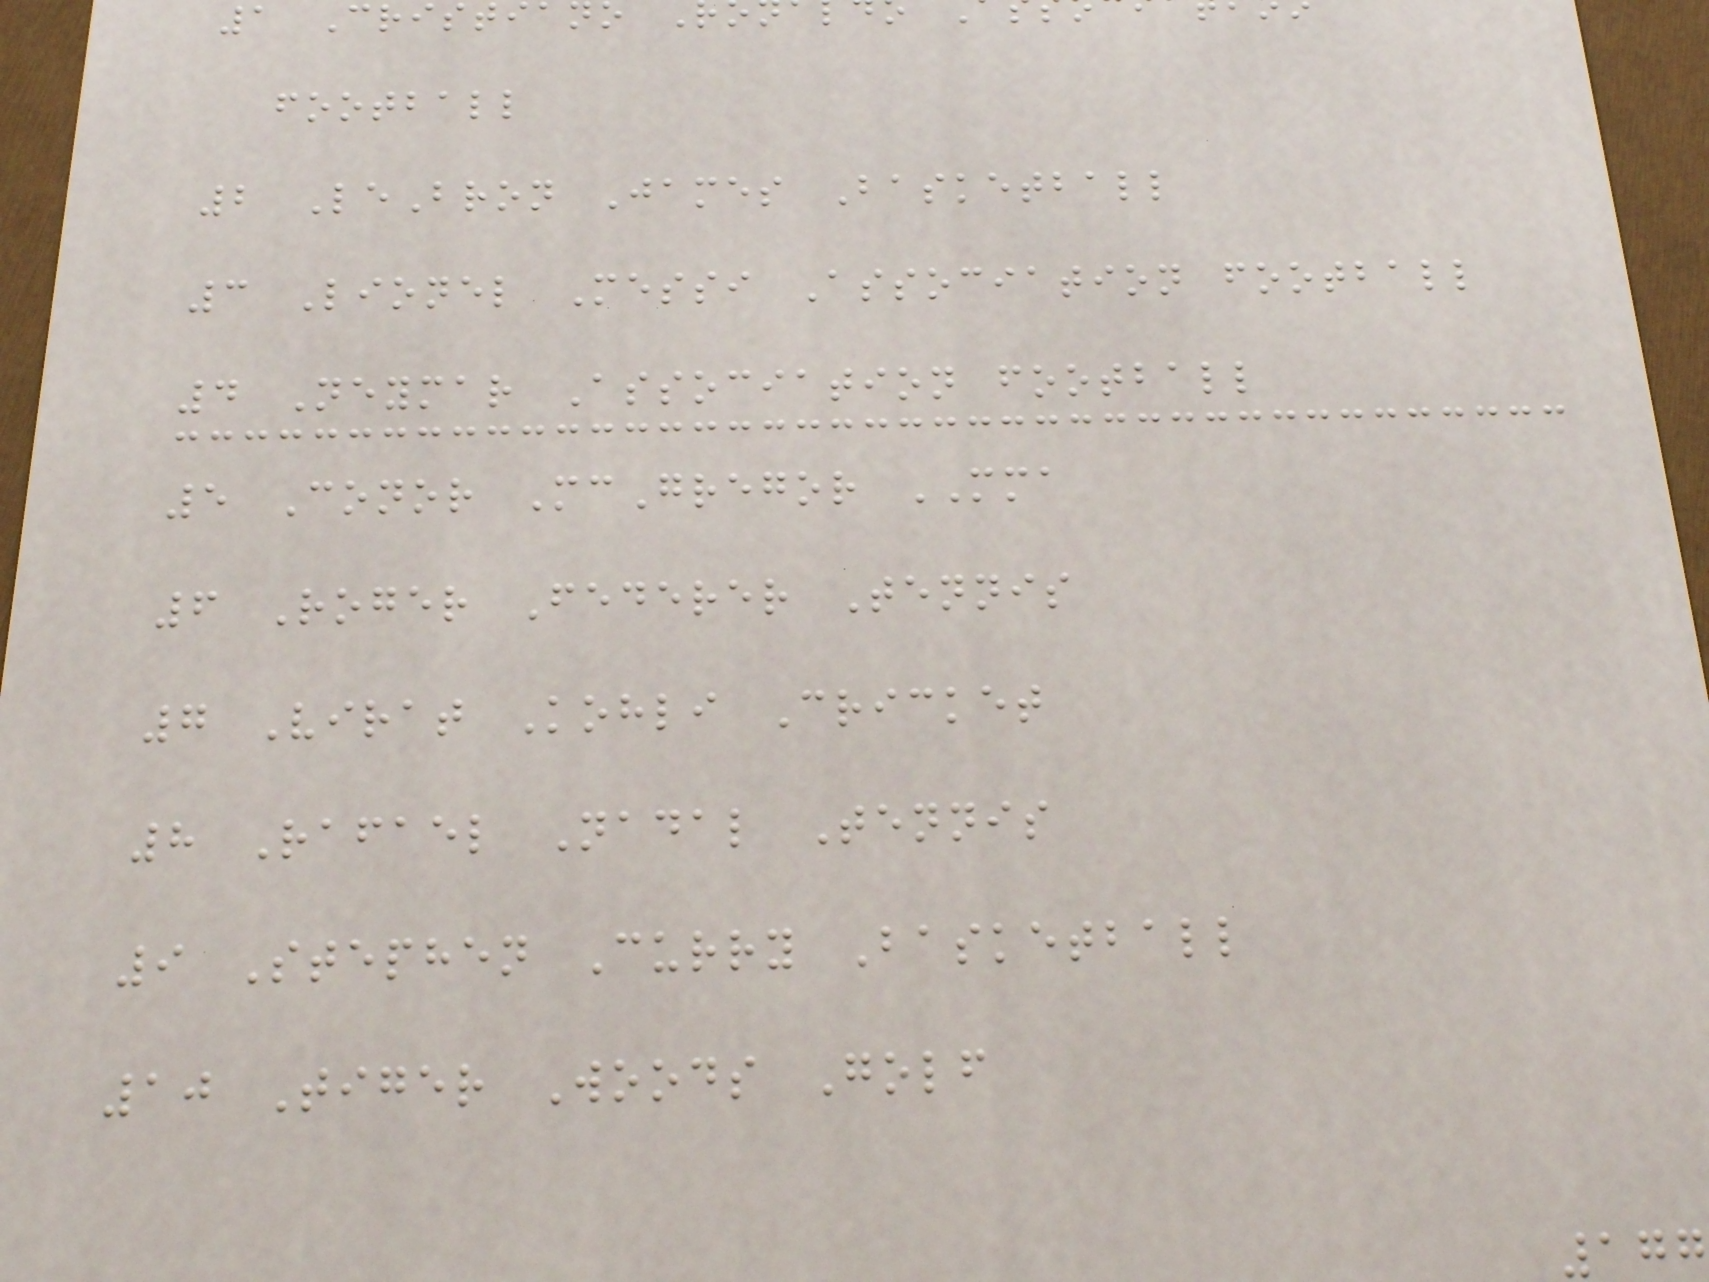1 Cristia
football
2 LeBron James Basketball
3 Lionel Messi Association football
4 Neymar Association football
5 Conor McGregor MMA
6 Roger Federer Tennis
7 Virat Kohli Cricket
8 Rafael Nadal Tennis
9 Stephen Curry Basketball
10 Tiger Woods Golf
177
